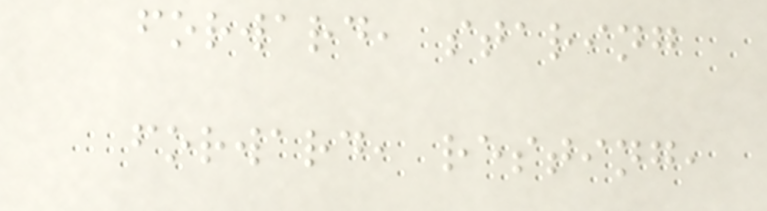forward, staring
forward, resting,
